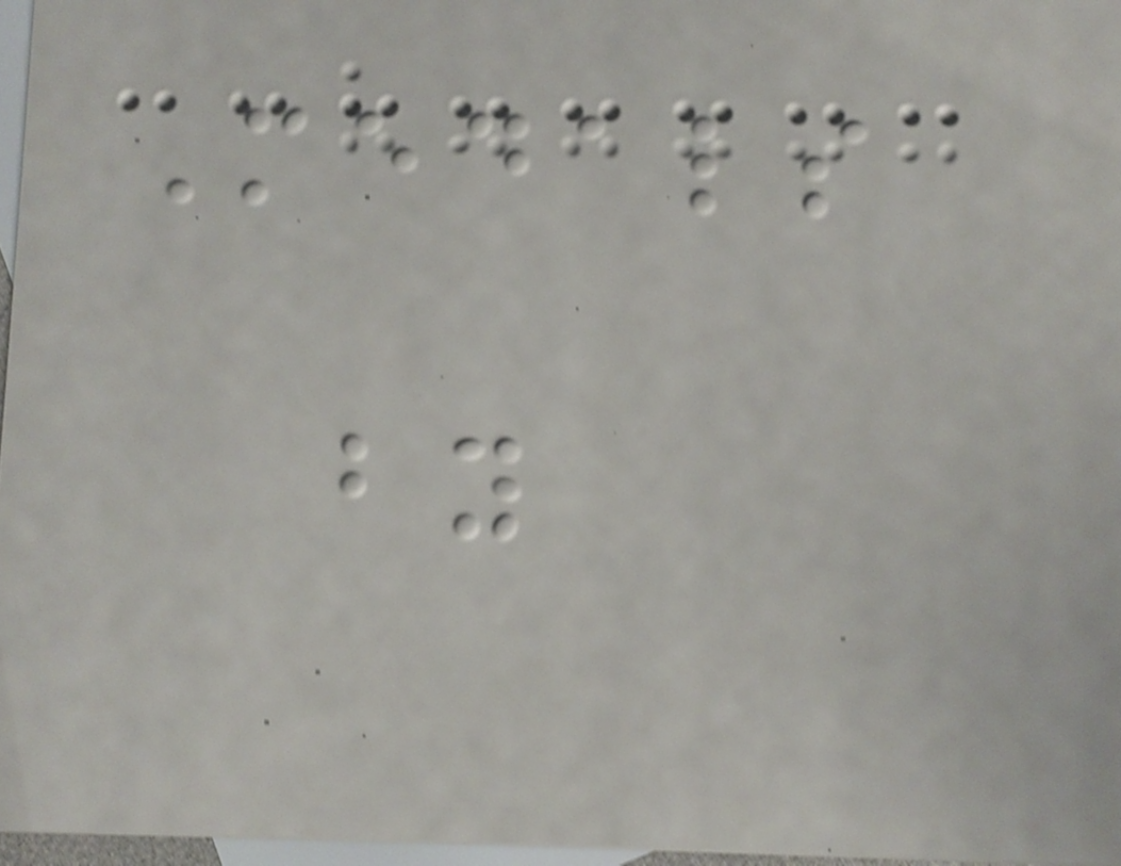Medals
by
